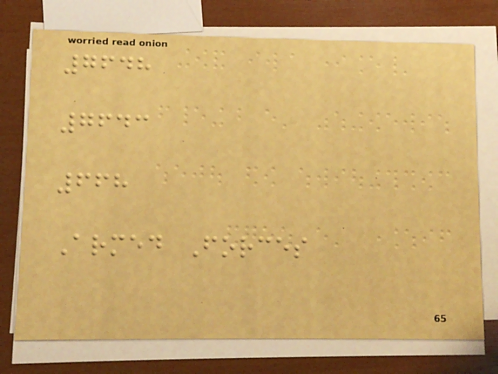7648
7643
668
Armed Forces
